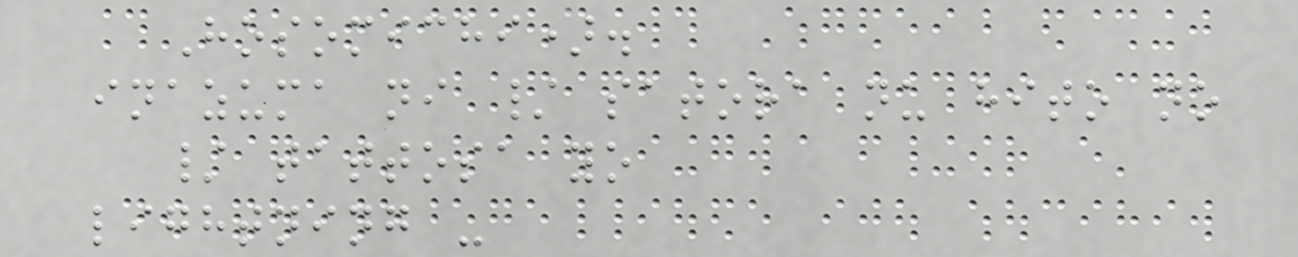Hosomichi).
inazuma ni / satora nu hito no
/ tattosa yo
lightning -
